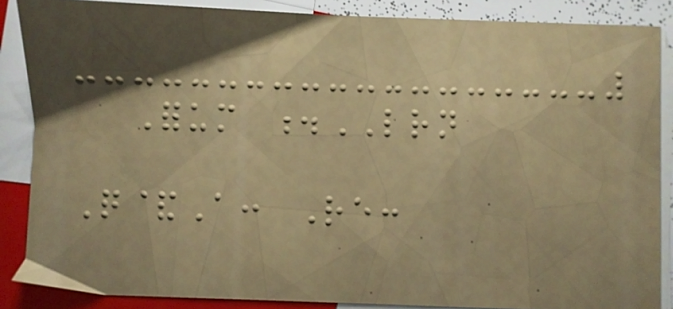Forum .LRN
Q&A: Re:
